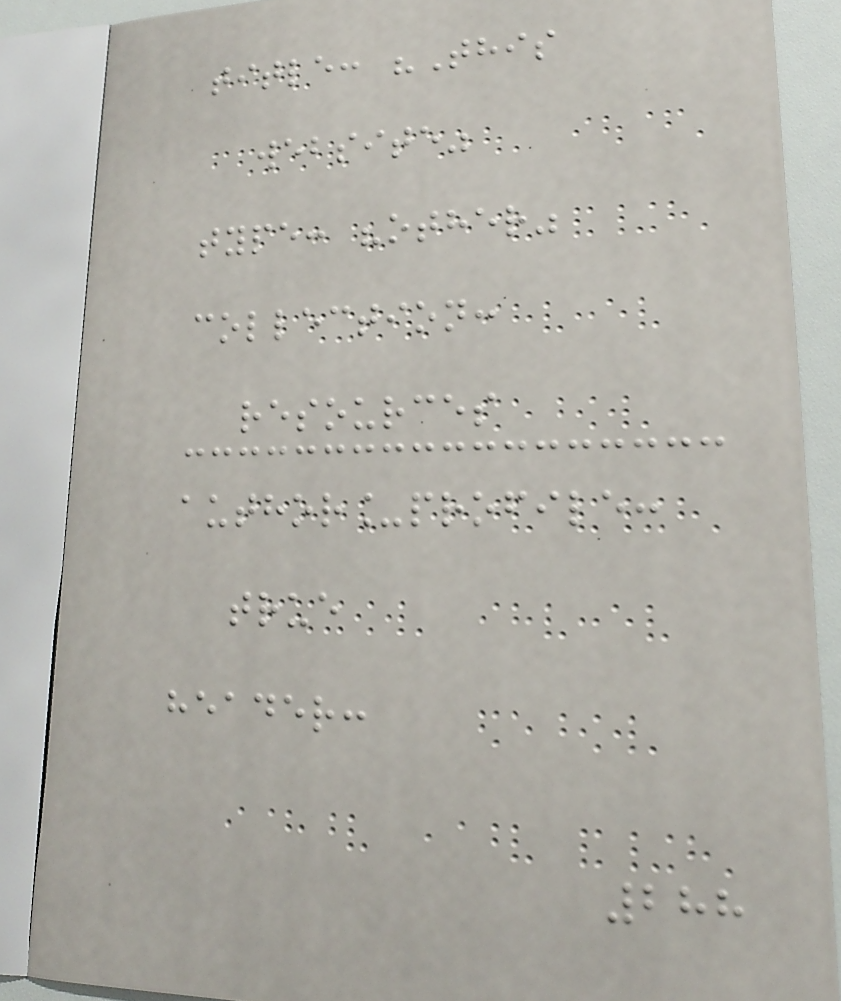title: "This
website"
type: "other"
collection:
resources
author_profile:
true
header:
288
